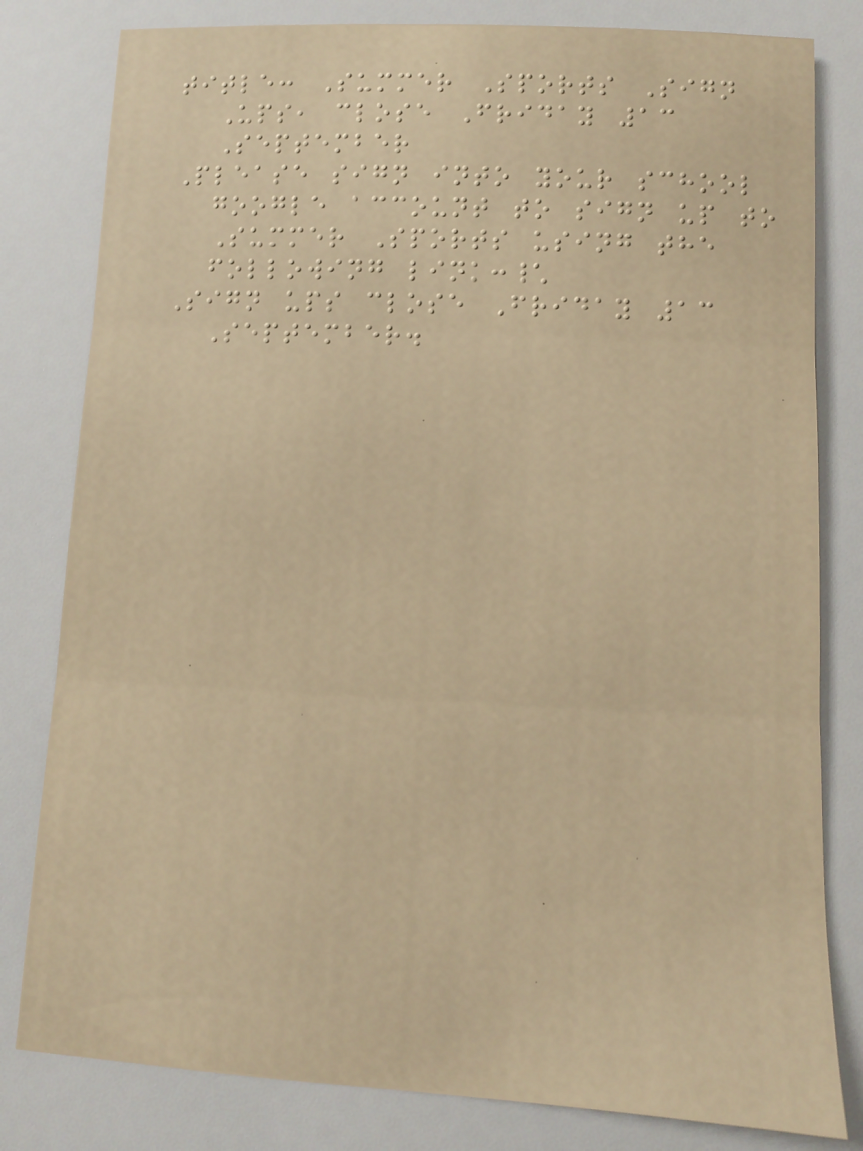title: Summer Sports Sign
Ups, close Friday 13
September
Please sign into your school
google account to sign up to
Summer Sports using the
following link:\
Sign ups close Friday 13
September.
